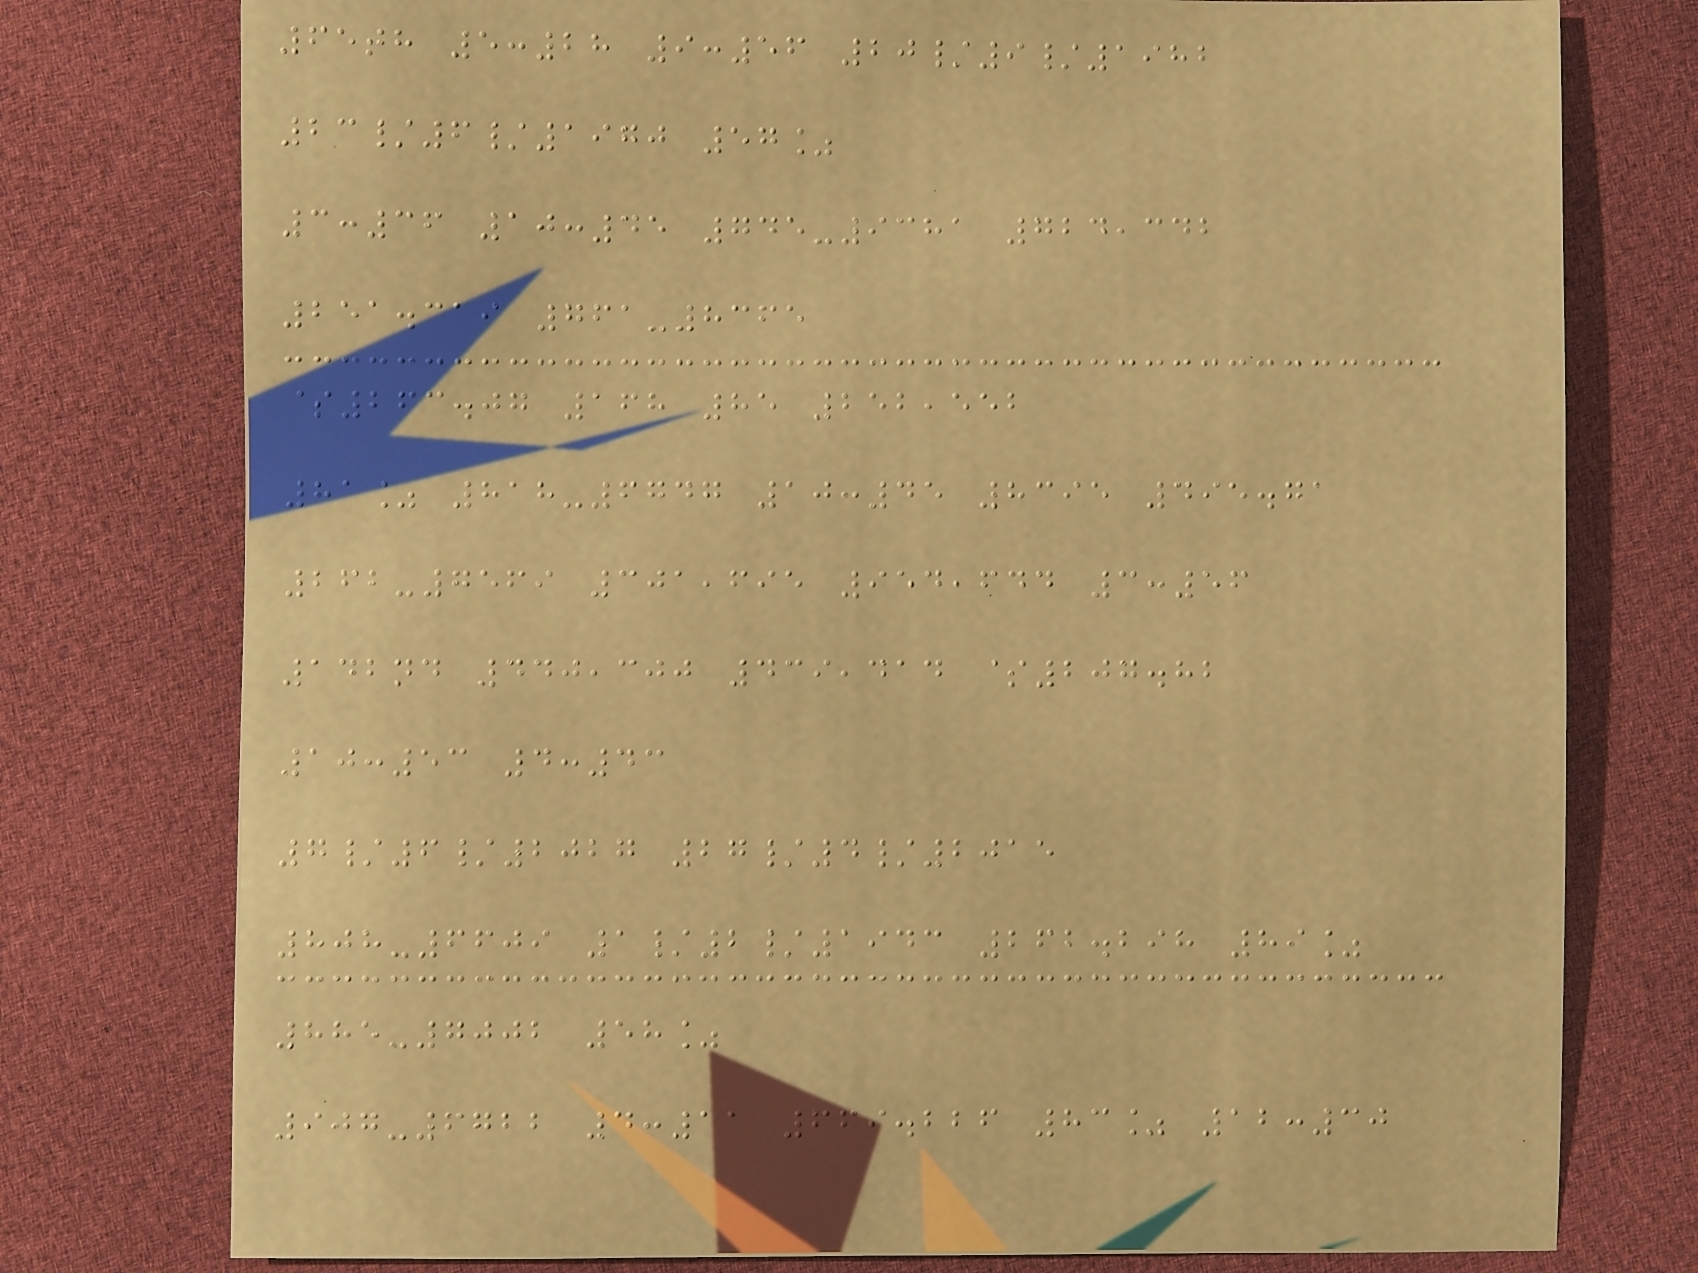65th 5:28 9:56 20/9/1982
23/6/1970 57%
3:36 10:45 745-9381 724,342
251.319 761-8365
$263.07 168 85 252,552
81% 818-6747 10:45 8395 495.71
262-7569 301,695 954,644 3:56
142nd 440,300 439,414 $207.82
10:53 4:43
7/6/2027 27/4/2015
808-6609 1/2/1943 262.298 89%
885-7002 58%
907-6722 4:11 669.226 83% 12:30
